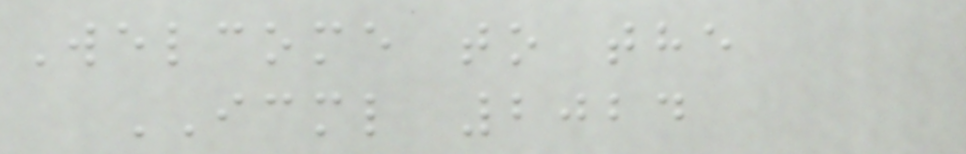Welcome to the
ICML 2024
